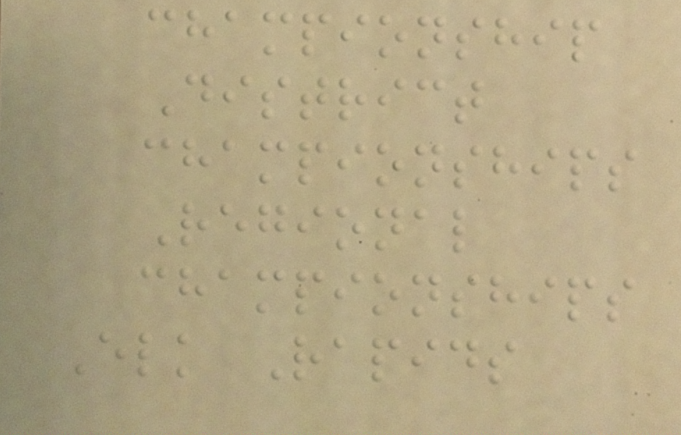championship
District
championships
Regional
championships
Elk Rapids
